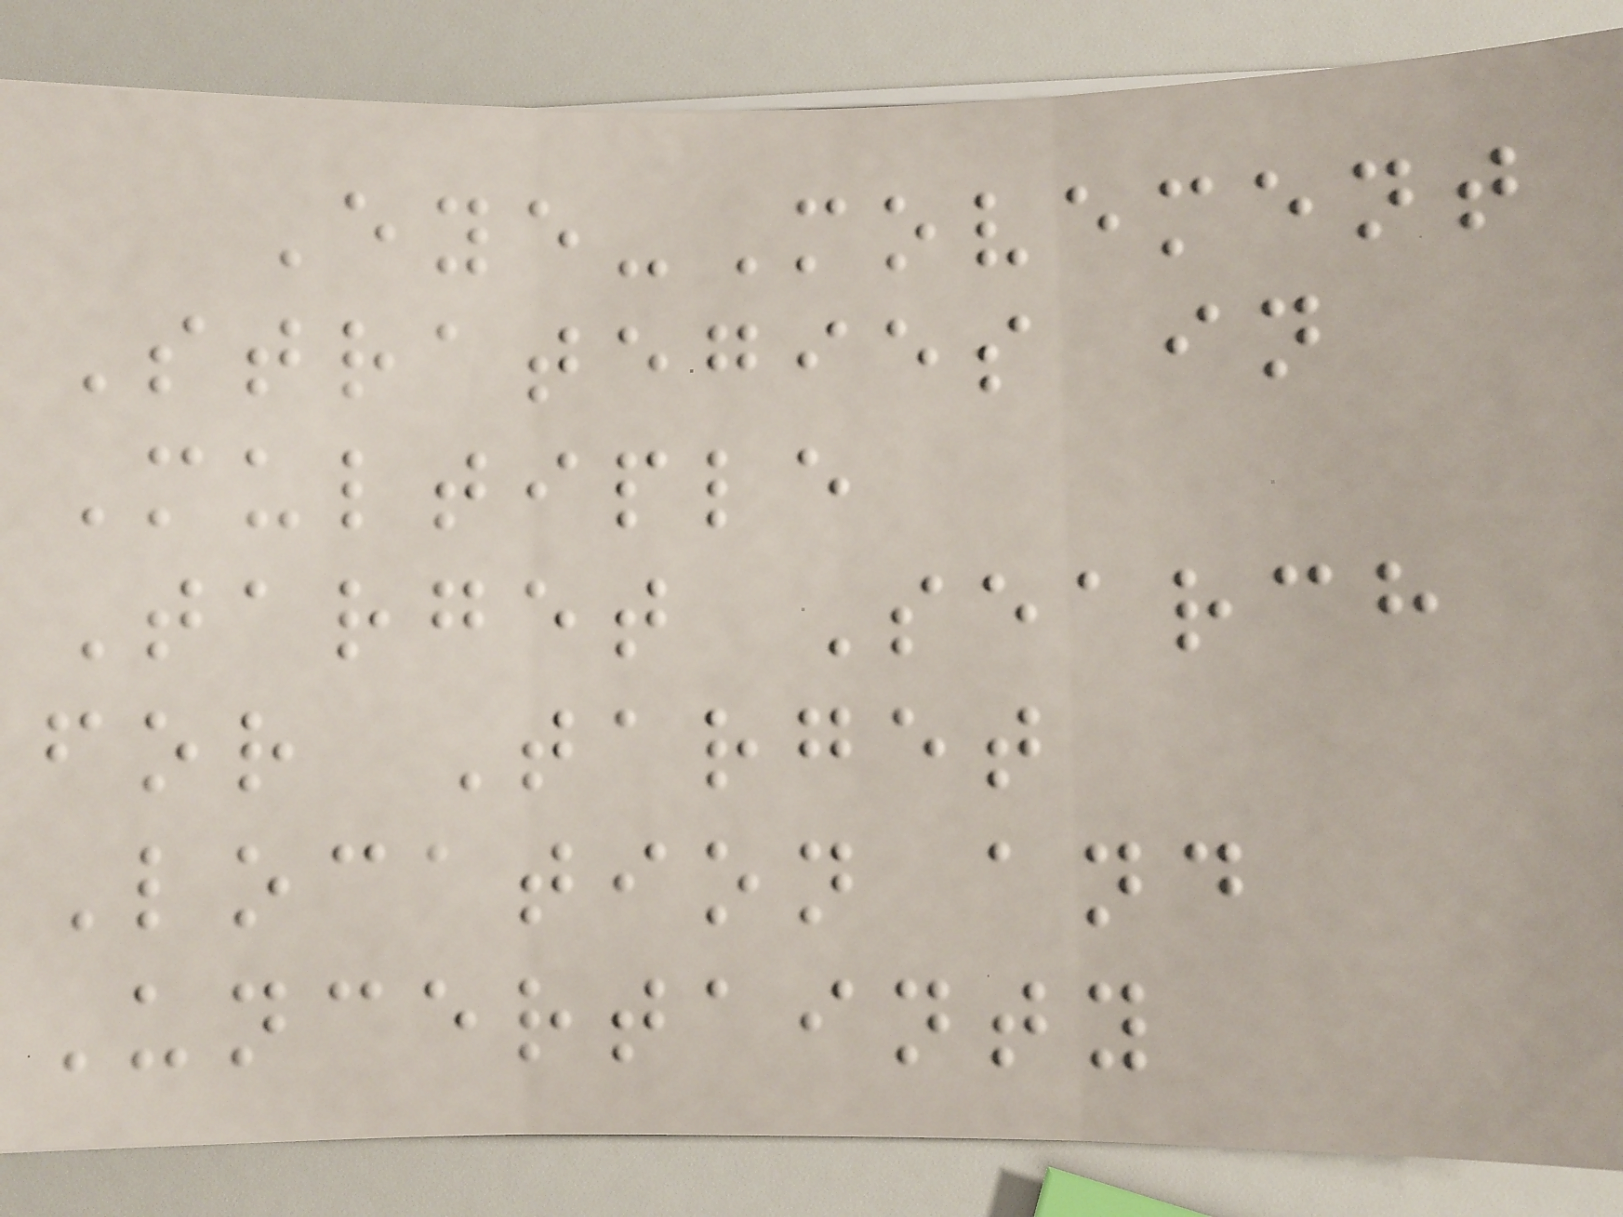Eye-Movement
Strategies in
Multiple
Target Search
for Target
Location and
Uncertainty
